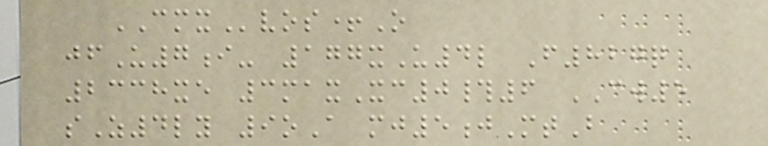CMXvos+O
jfU7i- 177xU4l F827q
2338xe 3maxXc0#6 CW5
sZ4ly 9oA mj5jMtB
